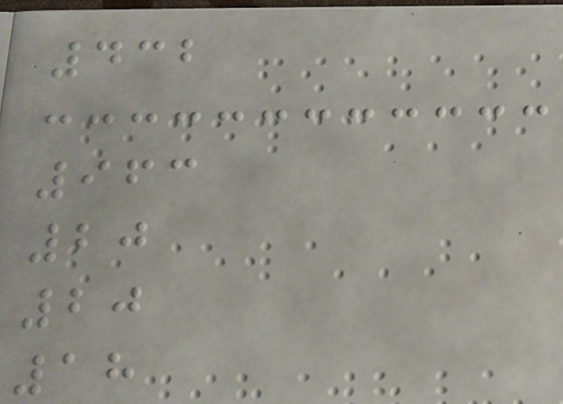432
963
20
20
18
